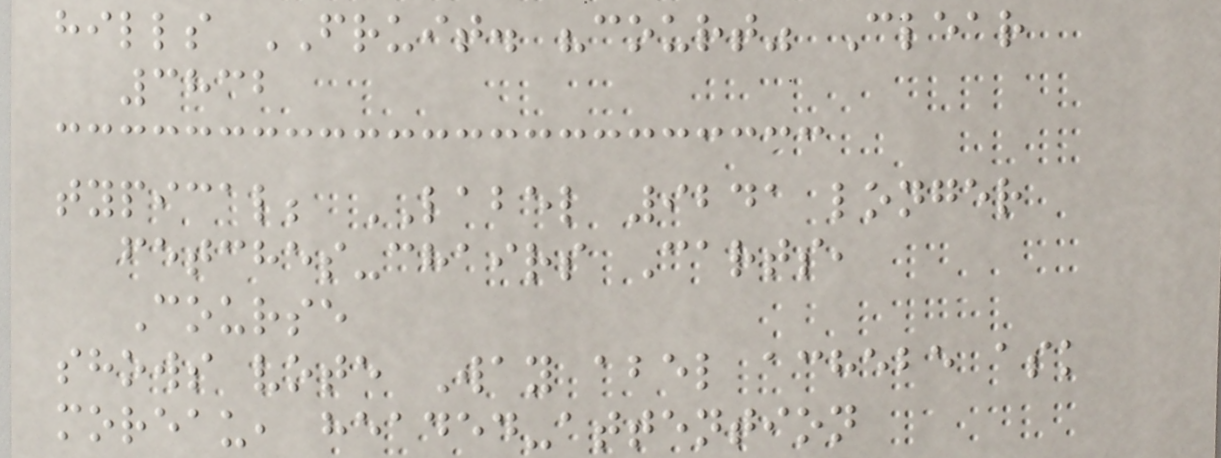hills FRUIT. "court" Clear
3832
typical; LABEL 9241 longer
fetches-chairs Carts,
Course
shows vote Way abel achebe ask
moreau, headed-attention
